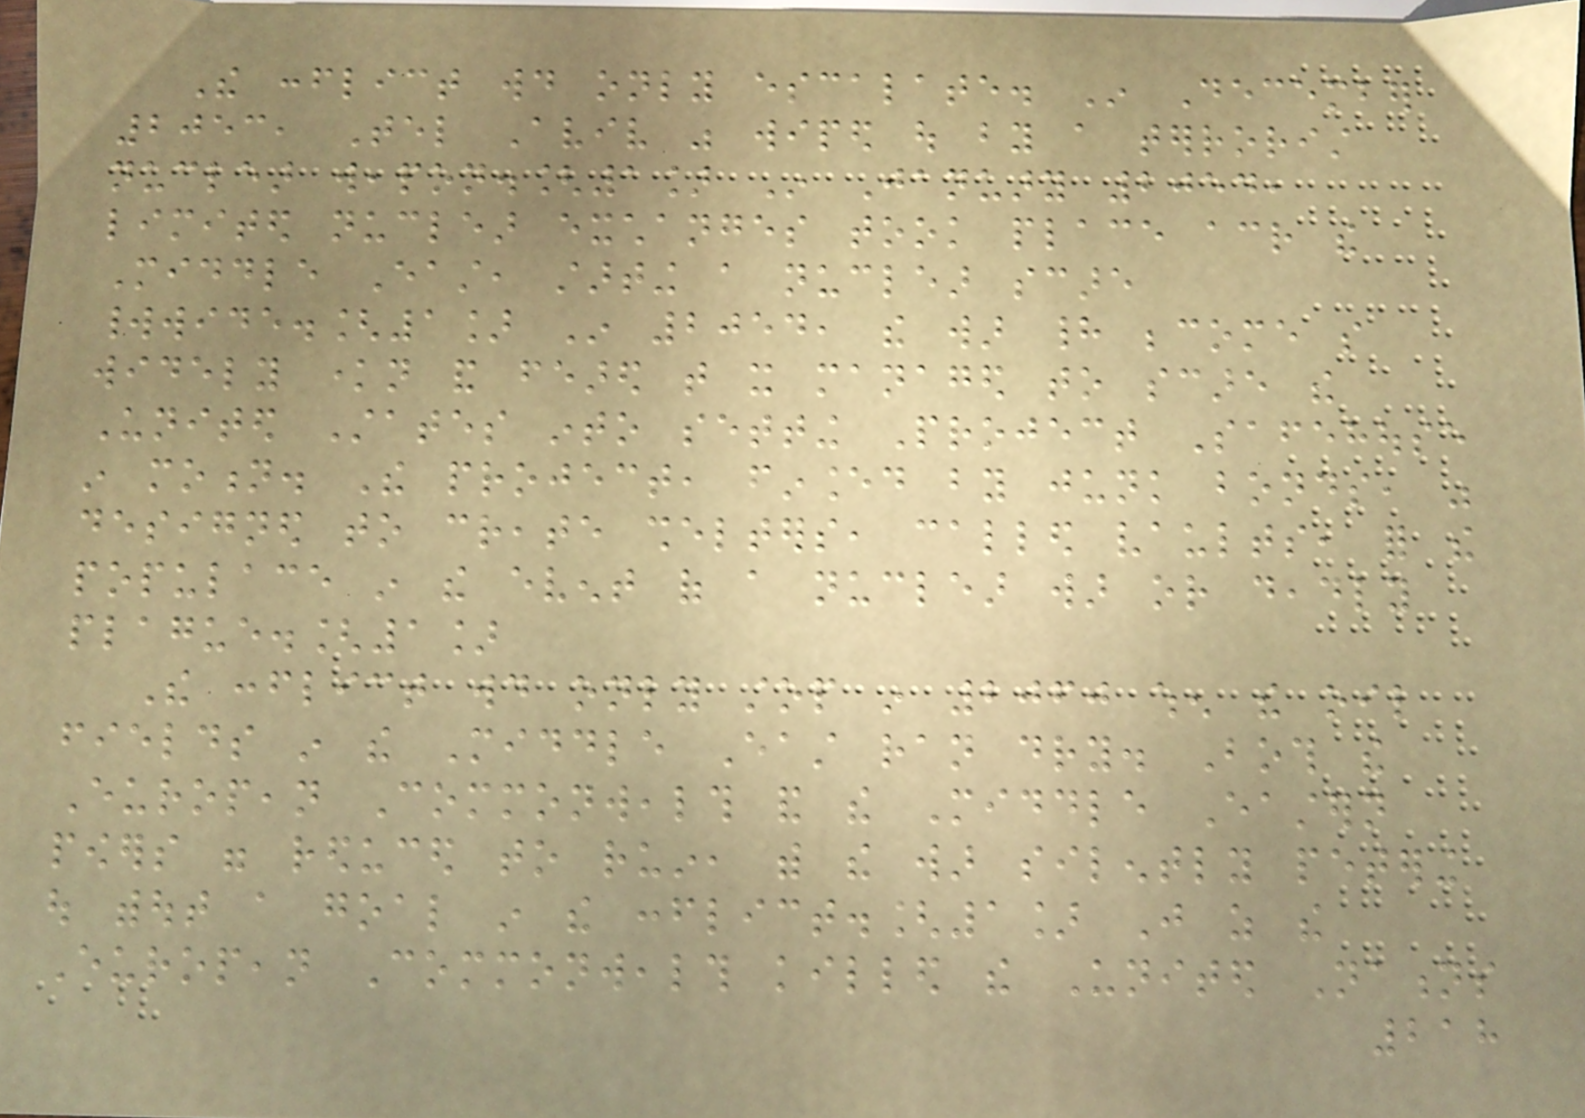The conflict would only escalate. In December
2053, Tel Aviv was wiped out by a terrorist
nuclear weapon.[1] In January 2054,
limited nuclear exchanges took place across the
Middle East, starting a nuclear scare
worldwide.[1] In 2054, the war had become so
widely known and feared that it managed to scare the
United States into setting Project Safehouse
in motion. The project, financed by junk bonds, was
designed to create shelters, called vaults, for the
populace in the event of a nuclear war or deadly
plague.[1]
The conflict would only stop in 2060 when the oil
fields in the Middle East ran dry. Both the
European Commonwealth and the Middle Eastern
powers were reduced to ruin, with the war silently petering
out without a goal in the conflict.[1] Just as the
European Commonwealth killed the United Nations
218
